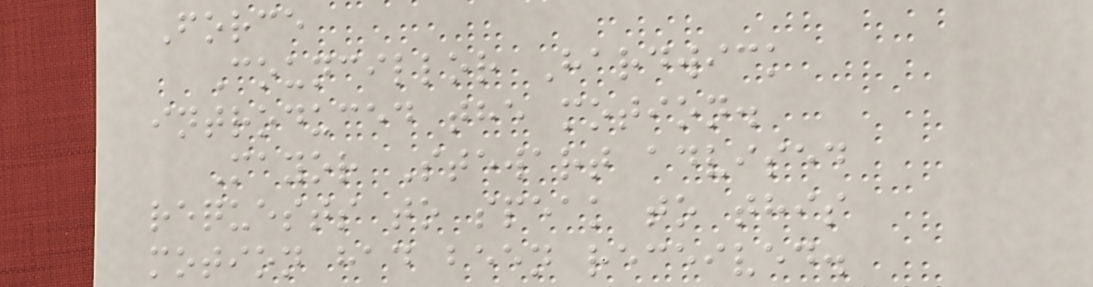Force
Councillor Hardwick
introduced the motion.
Mayor Stewart advised
requests to speak to this
motion had been received.
